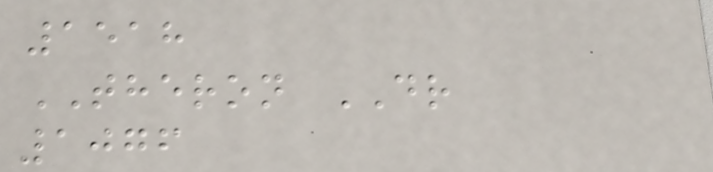1518
THERON DR
1076
